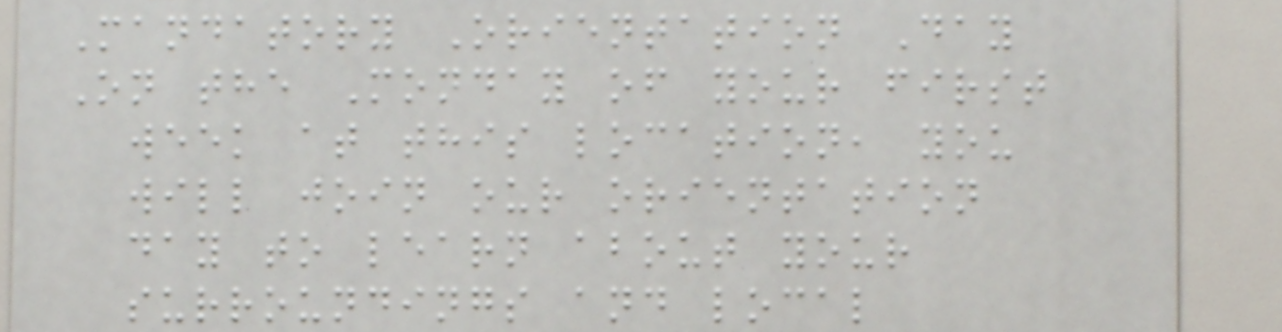Mandatory Orientation Day
On the Monday of your first
week at this location, you
will join our orientation
day to learn about your
surroundings and local
